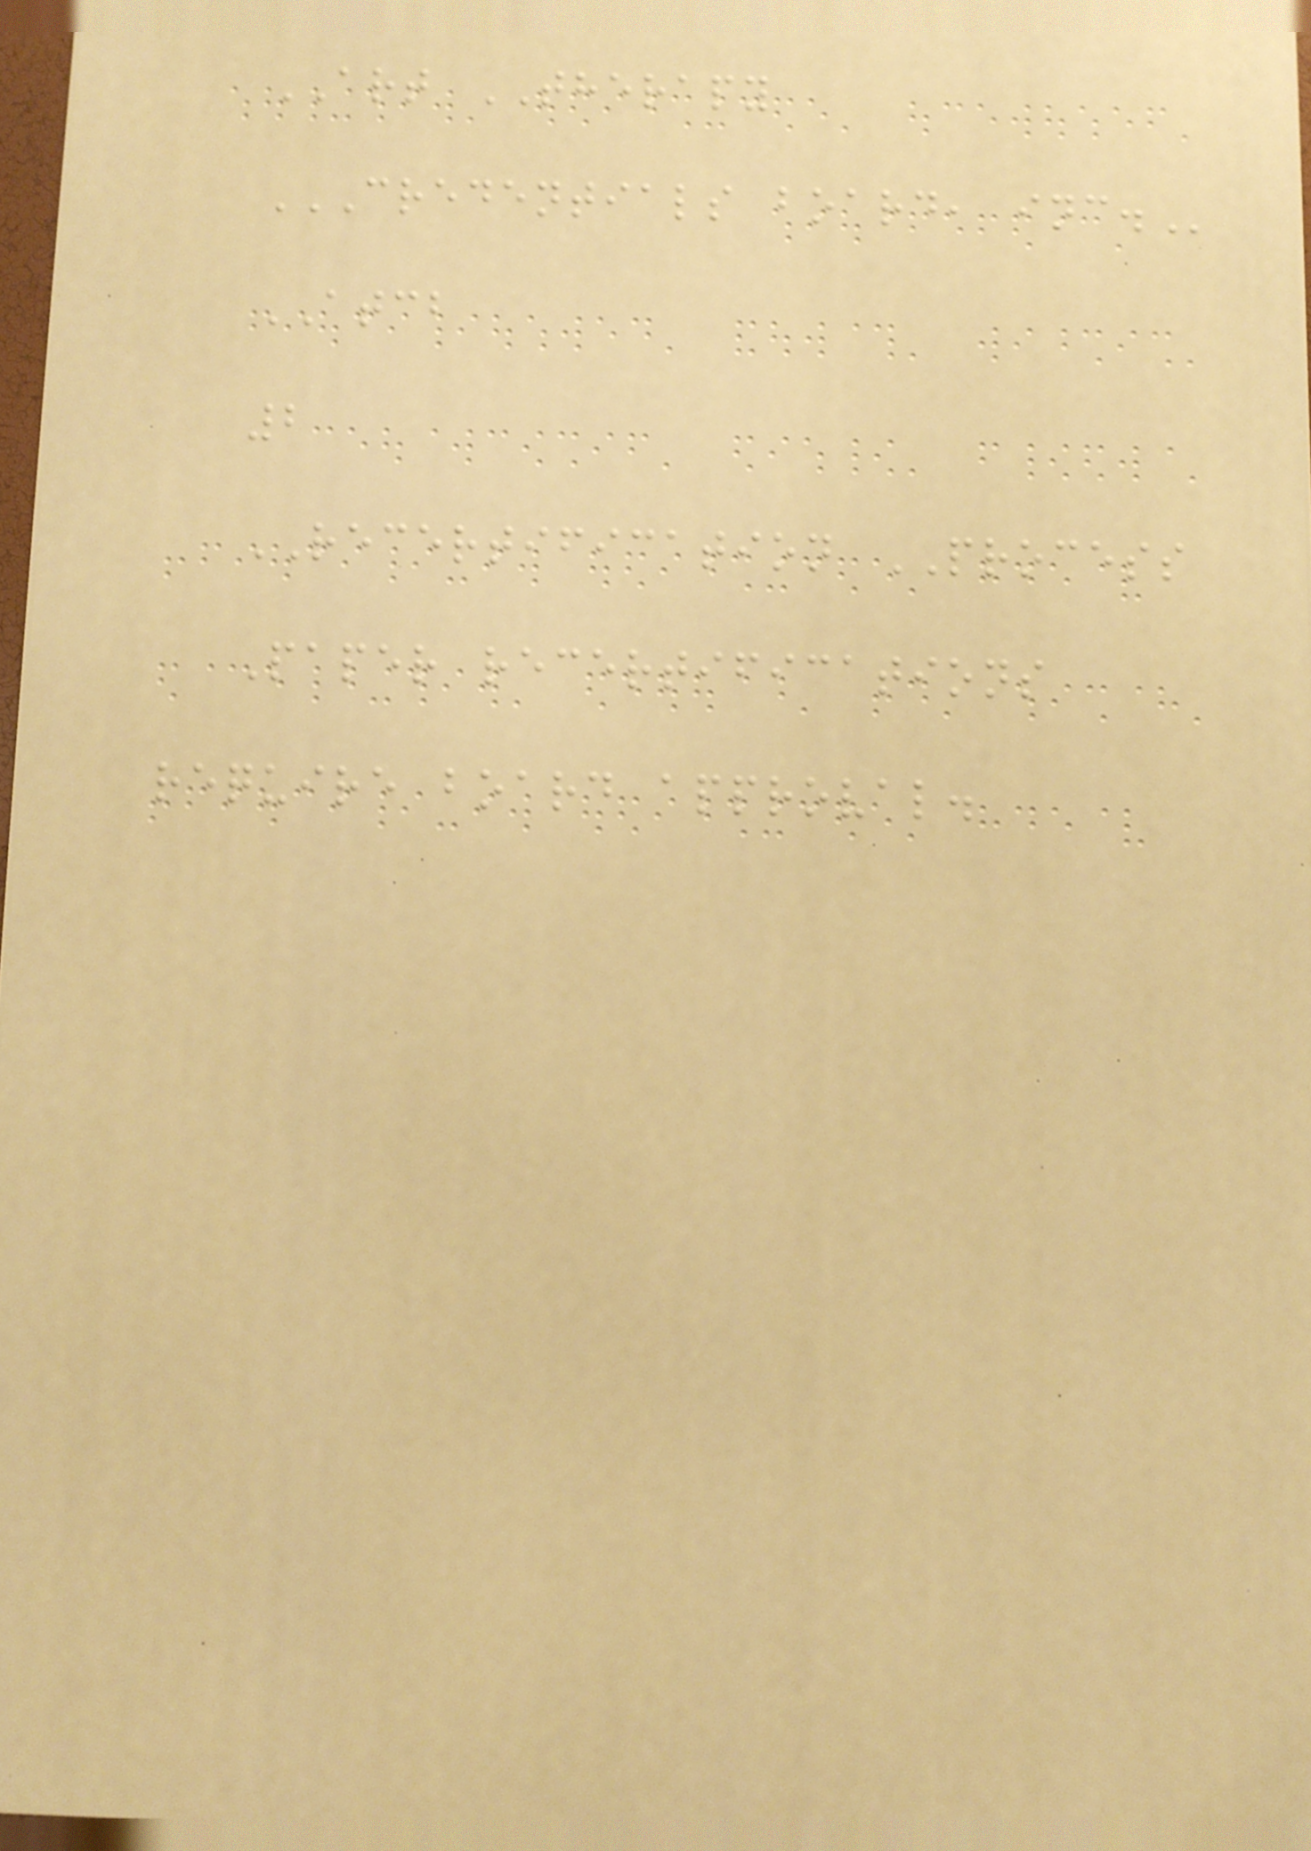ART THERAPY
CREDENTIALS BOARD, INC.
ATCB
2
RECERTIFICATION PROCESS
Paper recertifications
require board approval.
